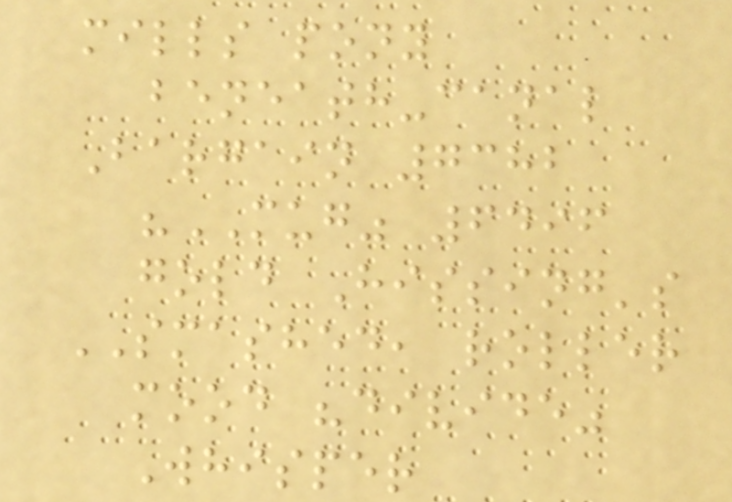mills pony
beneath-canal
Bargain 7382
"MUG" 6496
gold Hissing's
SMASHED, roller
mood "divide"
Whisper
